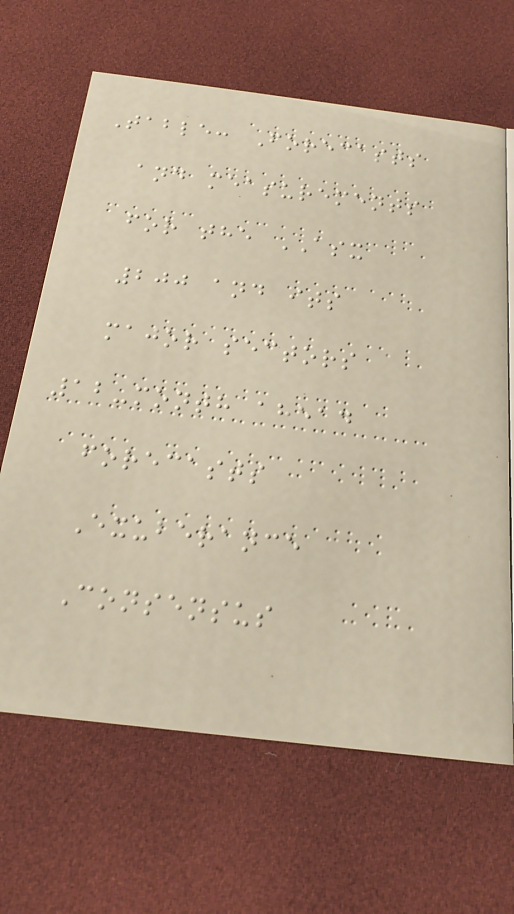Table: Forecasts
and measurements
for the ASX
200 and its
major sectors
12-month ahead
forecasts
Exuberance
Consensus
